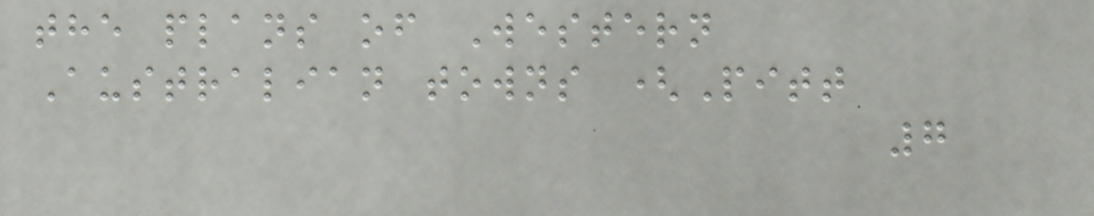the plans of Western
Australian towns (Pitt
7
